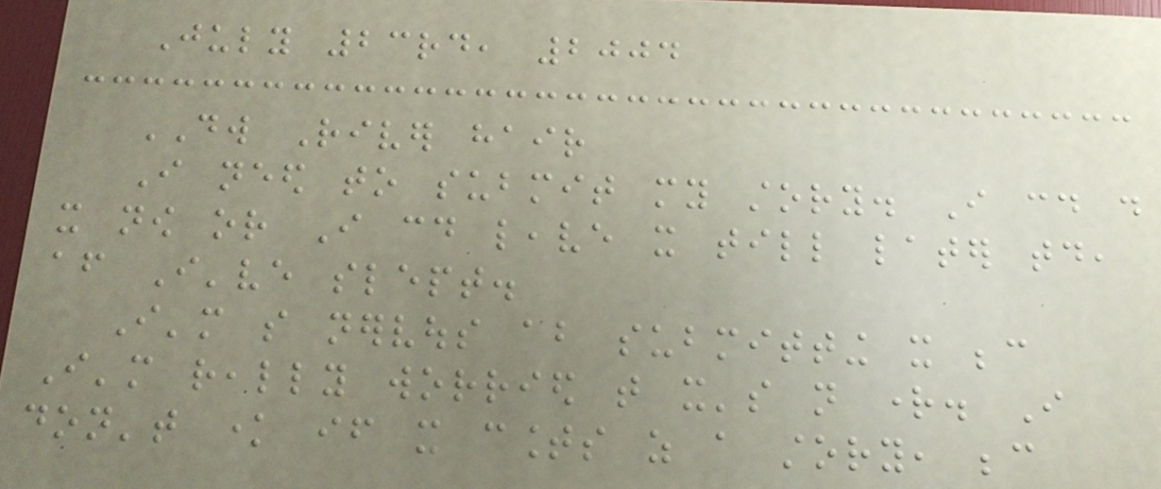July 23rd, 2004
DW River hair
I need to submit my story. I could do
it now or I could leave it till later today,
after I've slept.
I'm so nervous about submitting it because
I'm really worried that it's not right. I
don't know if it counts as a story, because
